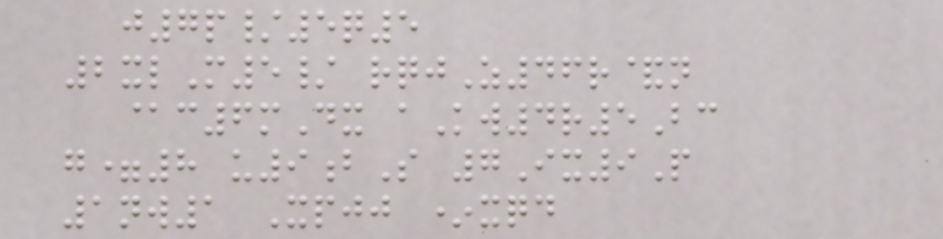j7p/5q5
2xlM5/ rqjZ46r&n
@c6mDx aKw4r5Bc
g=8 u9bS 7Ix9P
1nw1 Xpjj *xqd
